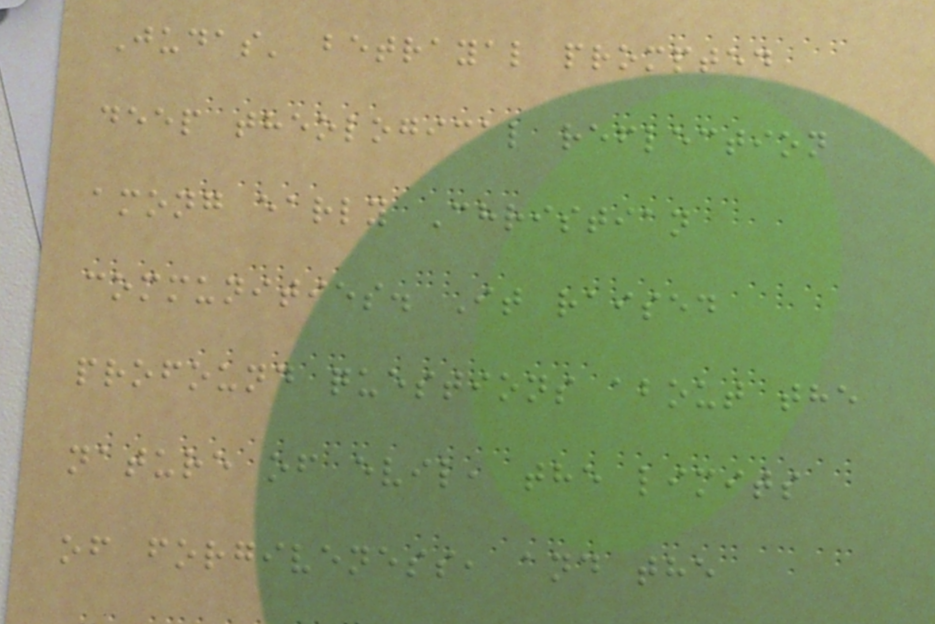Judas' betrayal prompted
deep theological reflection
among early Christian
communities. It raised
profound questions about the
nature of evil, the limits
of forgiveness, and the
